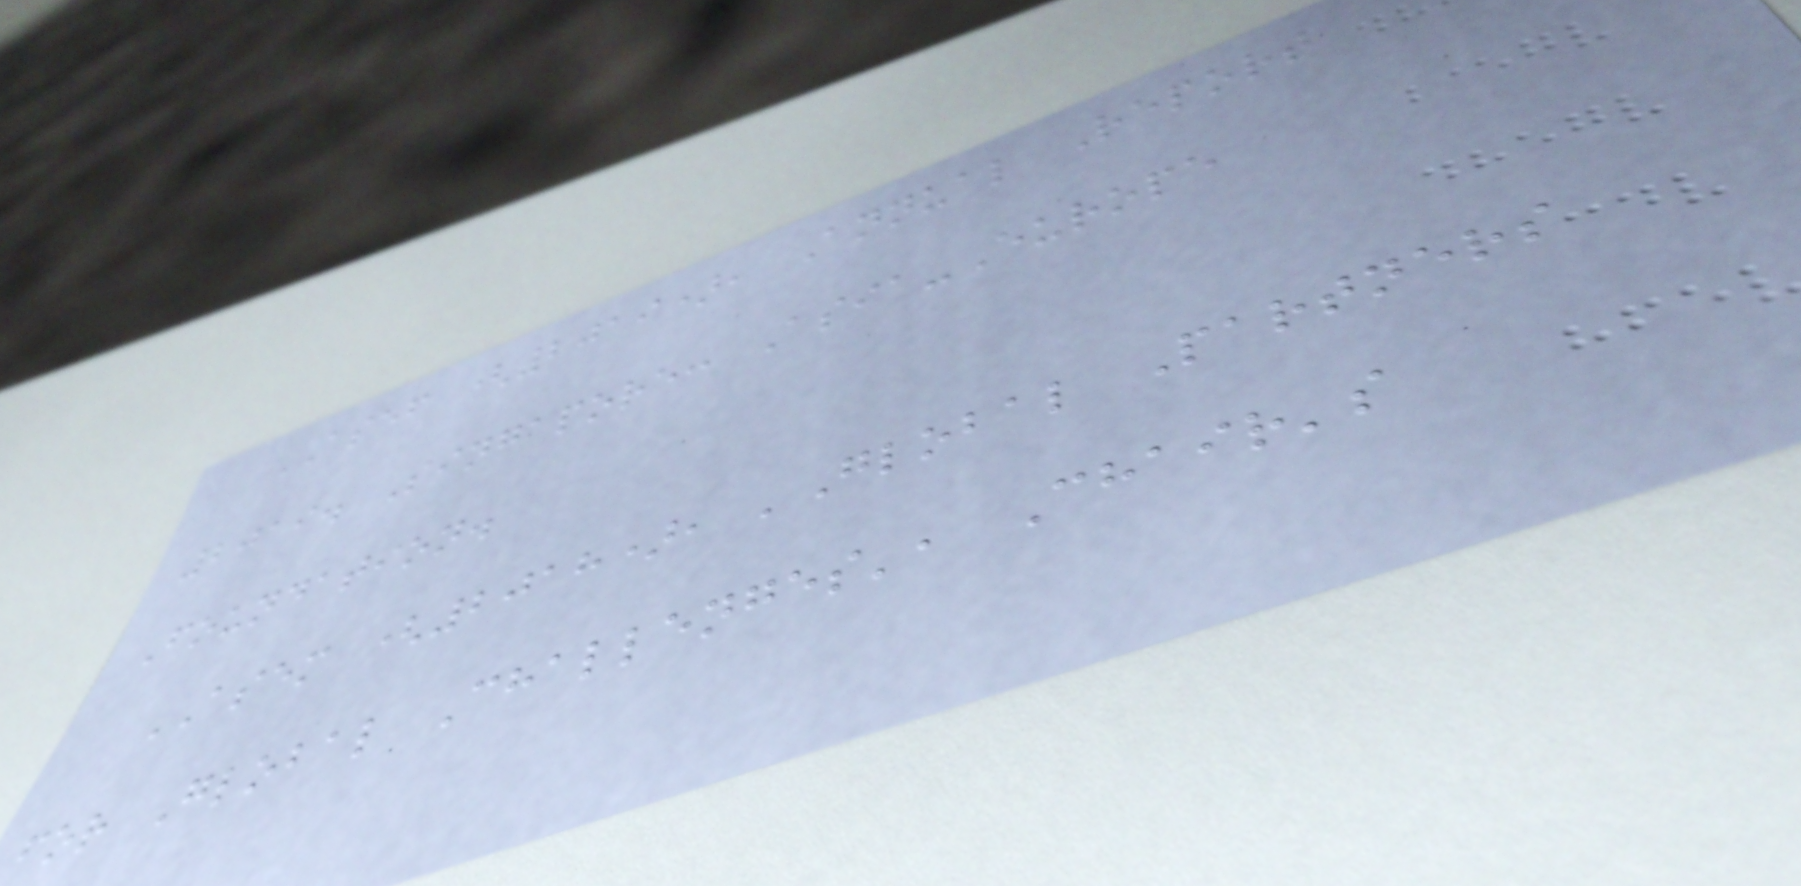ASEF (2019), Annual Report
2019. Singapore: Asia-Europe
Foundation.
ASEM (2018), 'Global Partners
for Global Challenges', Chair's
